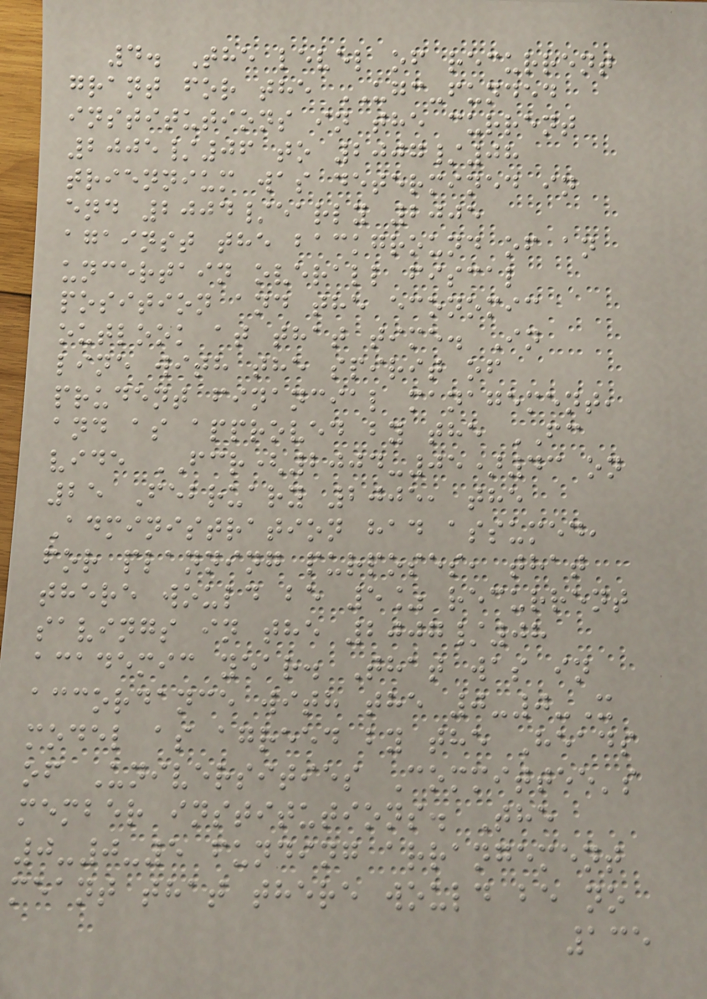4. The level of recurrent
grant for the UGC-funded
institutions in the current
2005/06 to 2007/08
triennium was determined in
end 2004/early 2005
against the background of an
uncertain overall fiscal
position and the economic
outlook at that time. In
line with the spirit of
prudent financial management,
and as approved by the FC
vide FCR(2004-05)43 on
25 February 2005, the
Administration had assumed,
for planning purposes, that
there would be 5% recurrent
savings in the 2007/08
academic year. That was in
accordance with the 0-0-X
model as agreed by the Heads
of Universities Committee's
member institutions. The
0-0-5 funding arrangement
meant that there would be no
135
